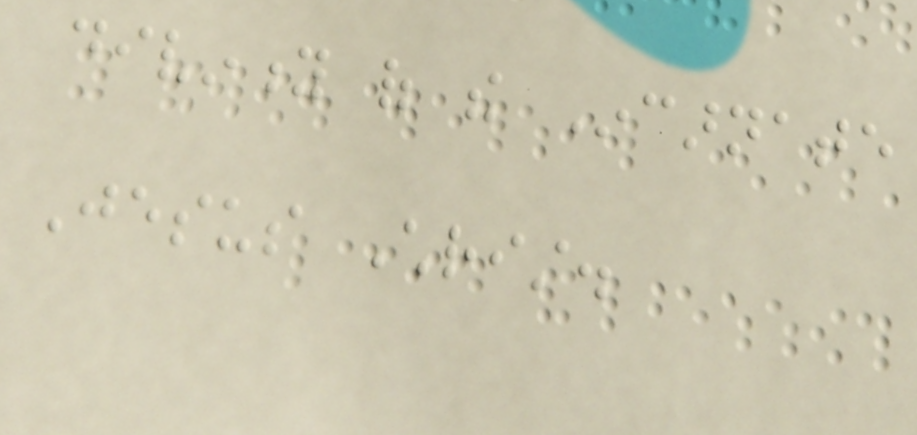divinity of the Incarnate
Jesus Christ.
